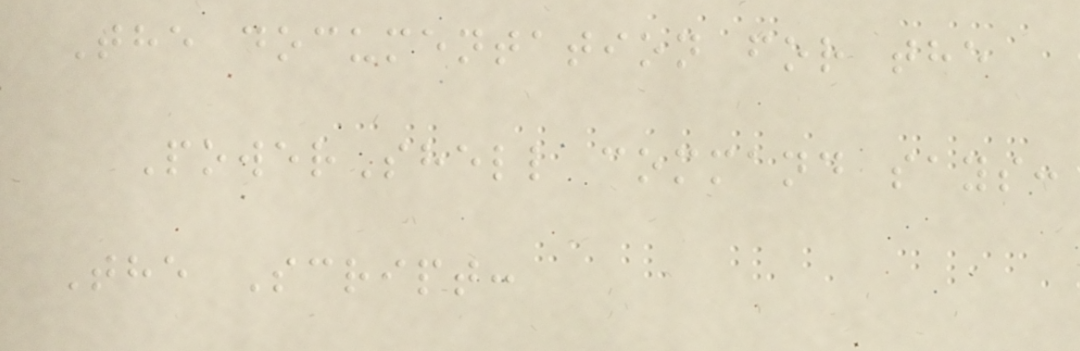The documentation for the
PowerShell command says:
The Script:
